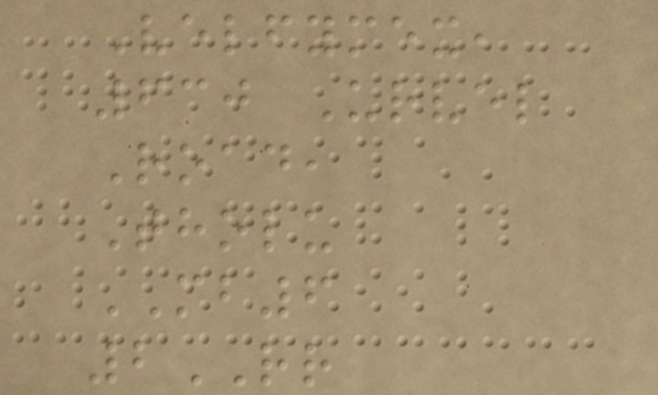Velfymex,
630 Urvel
Road,
Tholu
MB6
2RR
